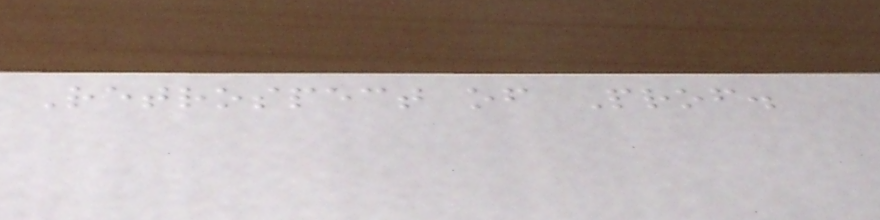Retrospect of Prof.
